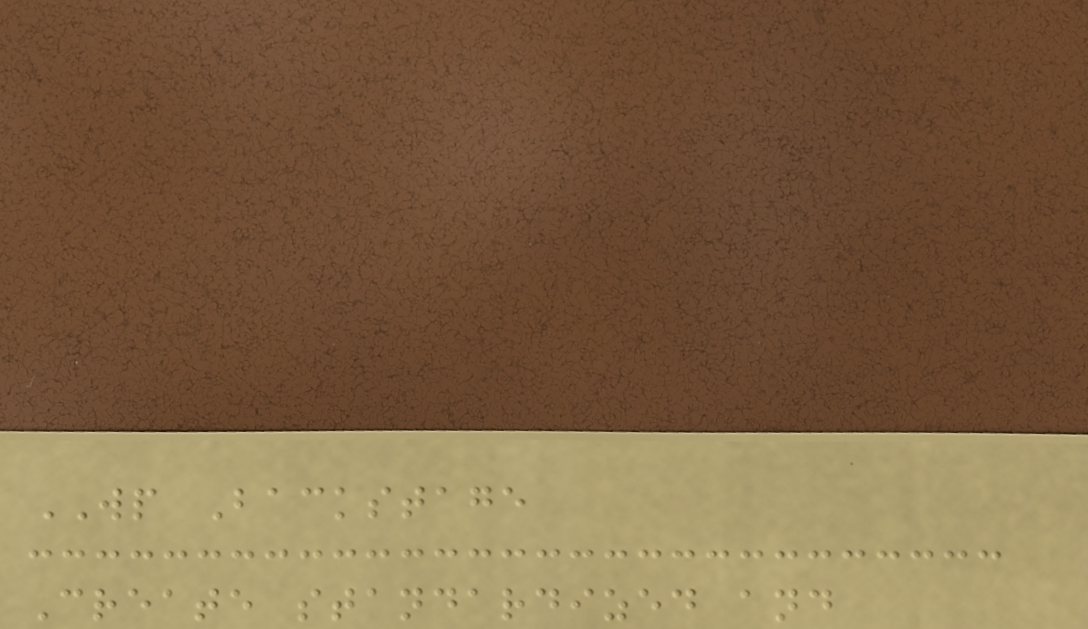WP Backstage
Create standardized and
